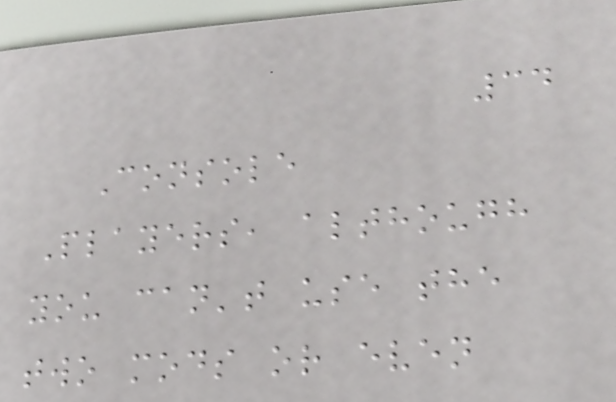34
Console
Players, although
you can't use the
two mods or even
